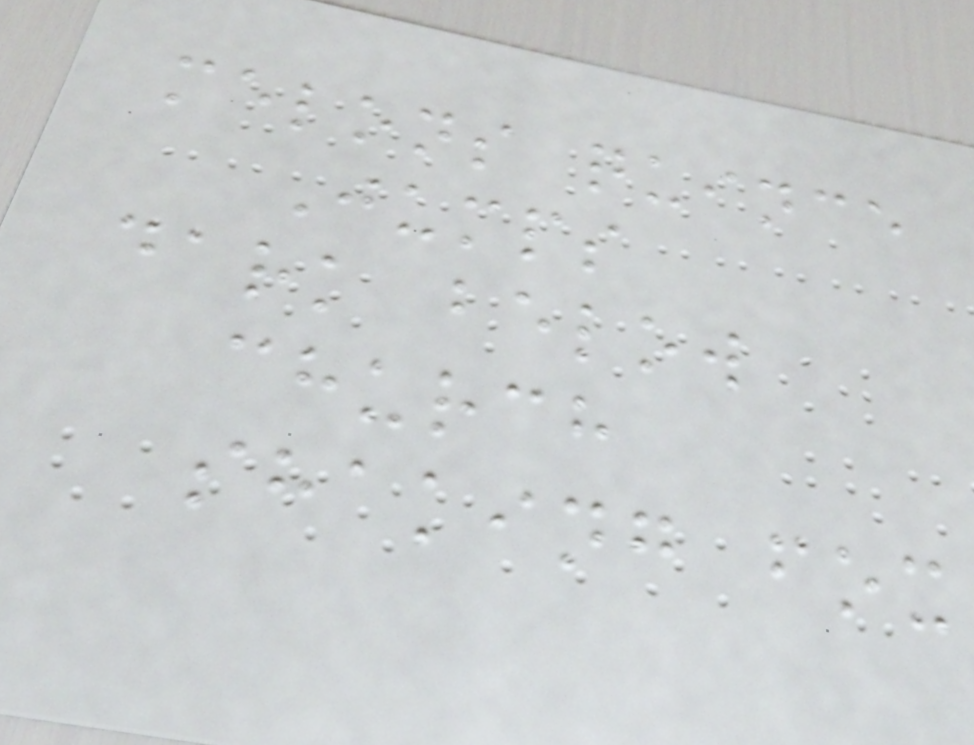melons quince
Jumps
dark below
church
shaking fox
